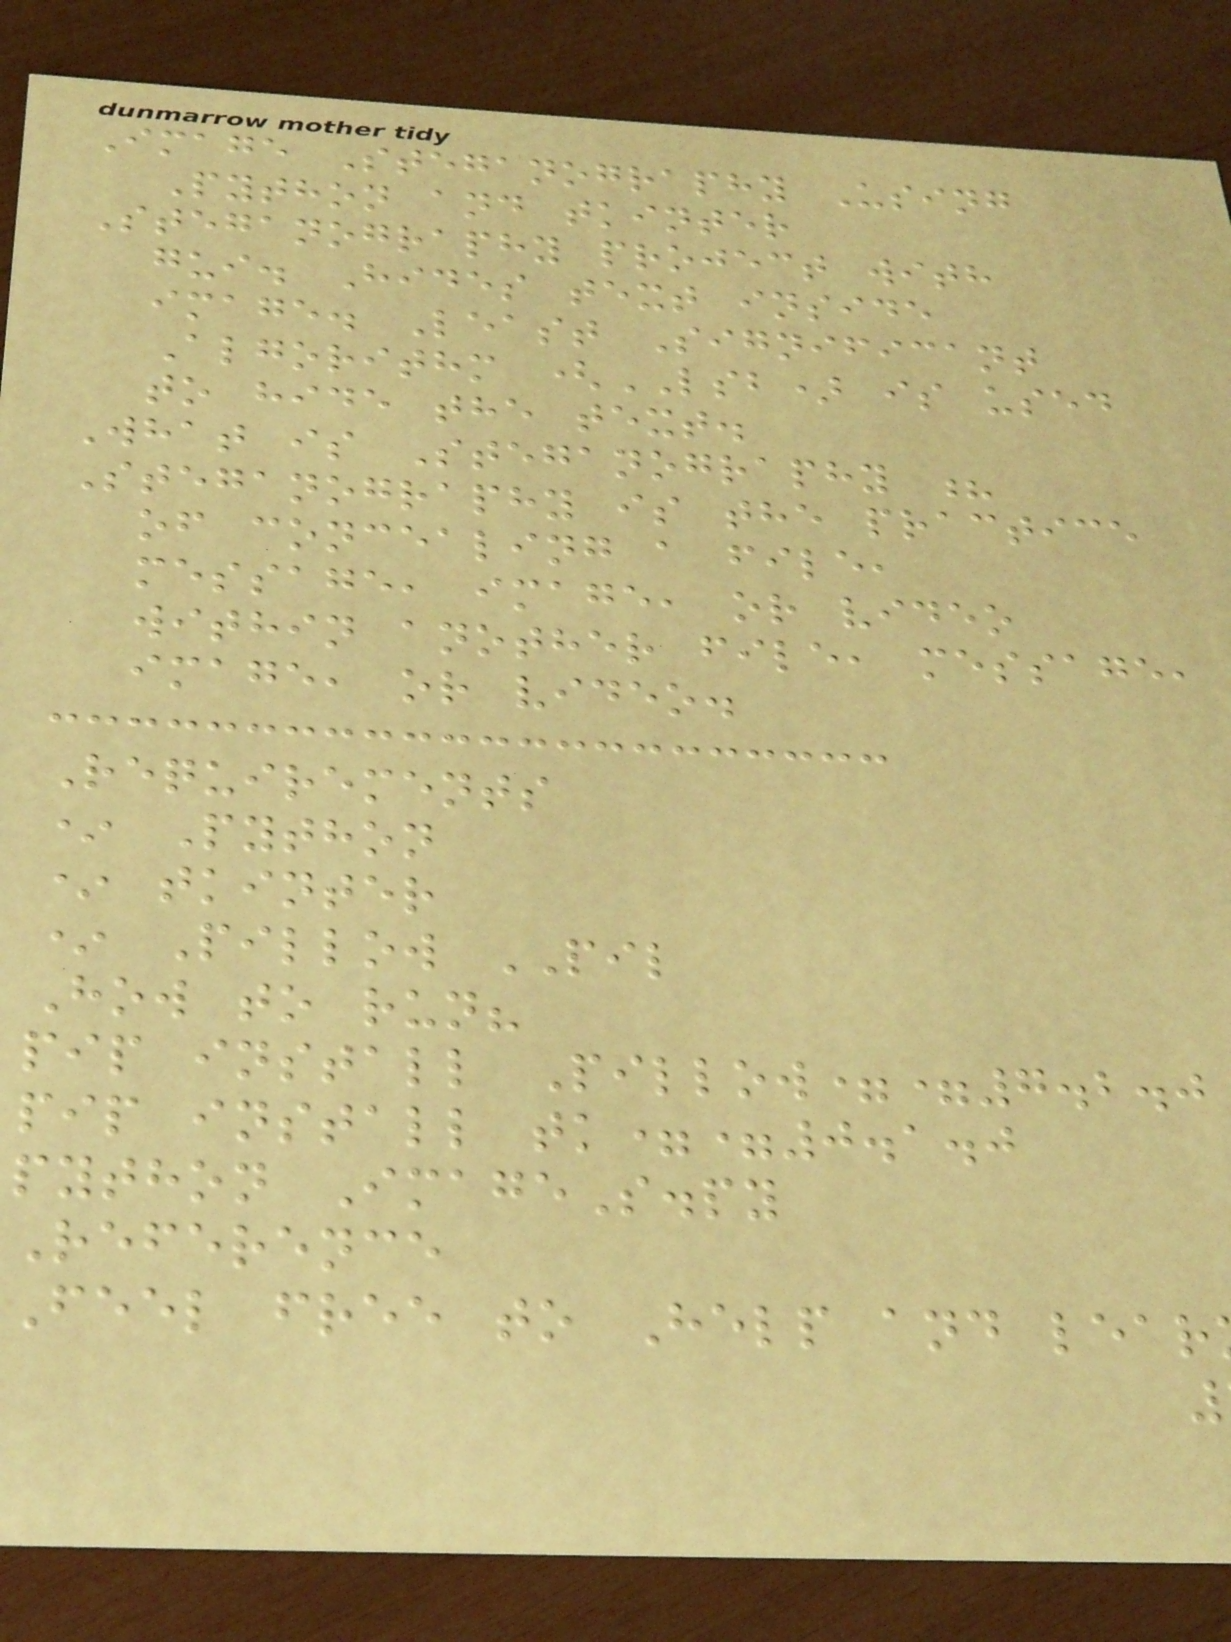Image Steganography Using
Python and tkinter
Steganography project with
gui. Hides text inside
image. Least Significant
Algorithm (LSB) is used
to hide the text.
What is Steganography ?
Steganography is the practice
of concealing a file,
message, image, or video
within another file, message,
image, or video.
Requirements
* Python
* tkinter
* Pillow PIL
How to run?
pip install Pillow==7.2.0
pip install tk==0.1.0
python ImageS.py
Reference
Feel free to Help and lear
